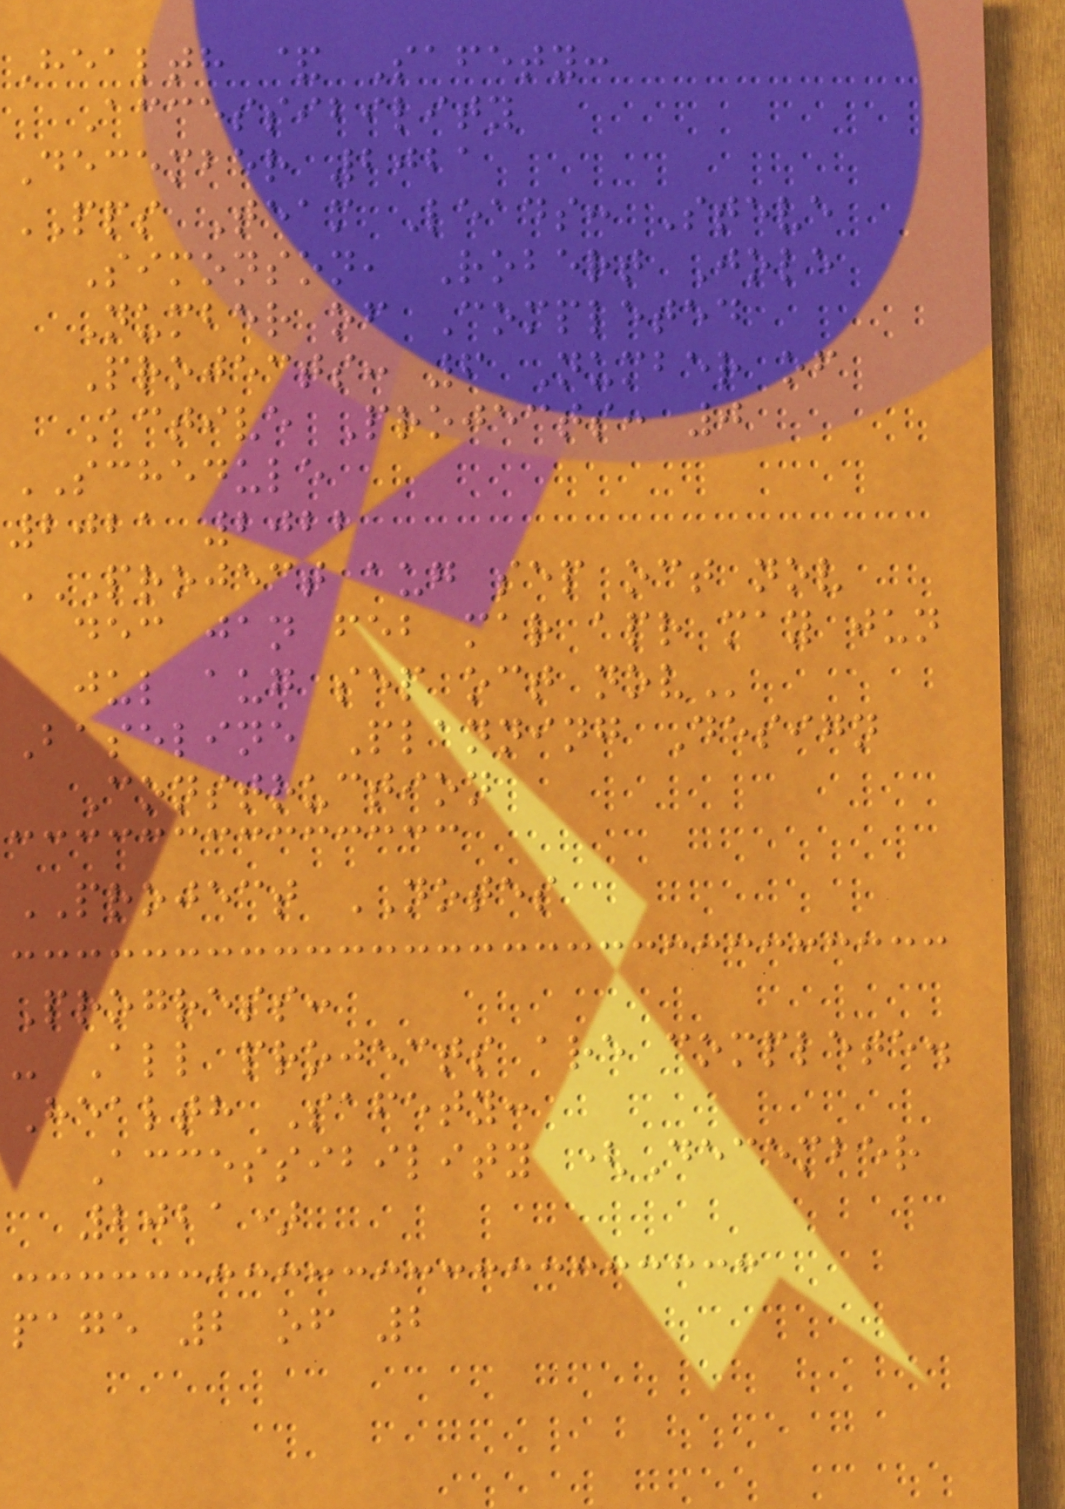Health & Safety:
Accessibility
December 2021
PPS Team Leads: Steve
Simonson, Robert Jole
Number of Completed
Projects: 6 Number of
Active Projects: 0
SCHEDULE
2021 2022
PROJECT AUG SEP OCT NOV
DEC JAN FEB MAR APR MAY JUN
JUL AUG SEP OCT NOV
Baseline Planning Design
Construction
PROJECT NOTES
Progress:
- All projects are complete.
Health Safety:
Accessibility (December
2021)
page 2 of 2
